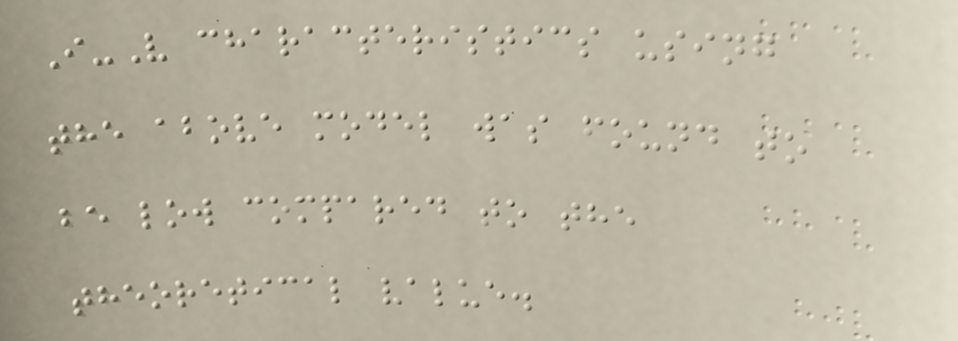I-V characteristics using
the above model was found to
be low compared to the
theoretical value.
